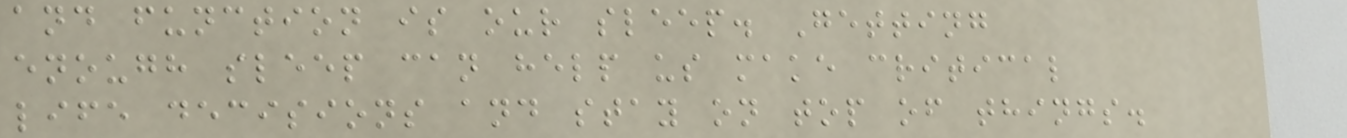and function is our sleep. Getting
enough sleep can help us make critical
life decisions and stay on top of things.
